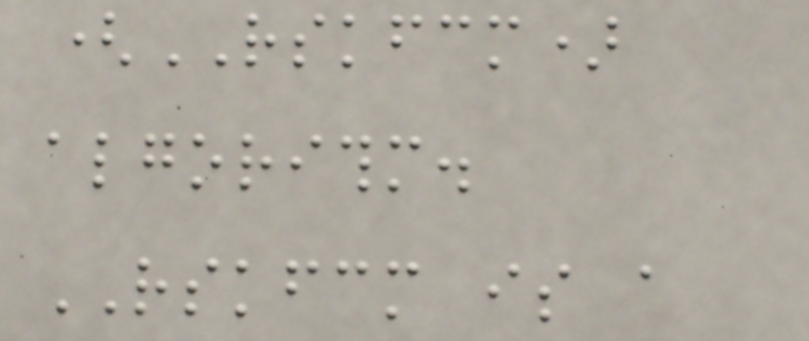(RSKFCM)
algorithm.
RSKFCM is a
